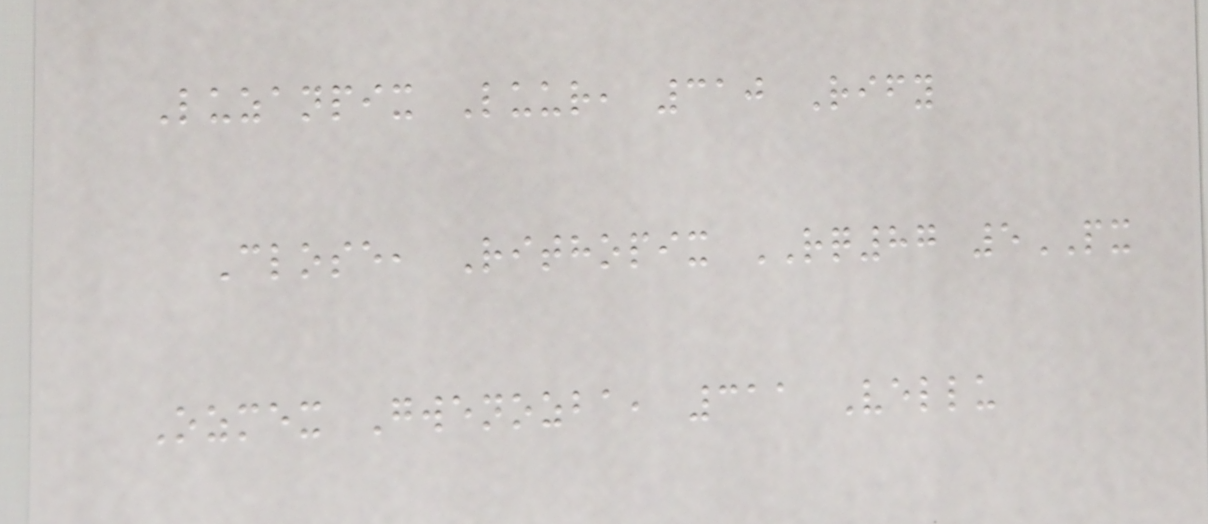Luzanpix Luur, 310 Rify
Close, Rithopix RQ87 5PX
Ozmex Gwenozba, 311 Vellu
